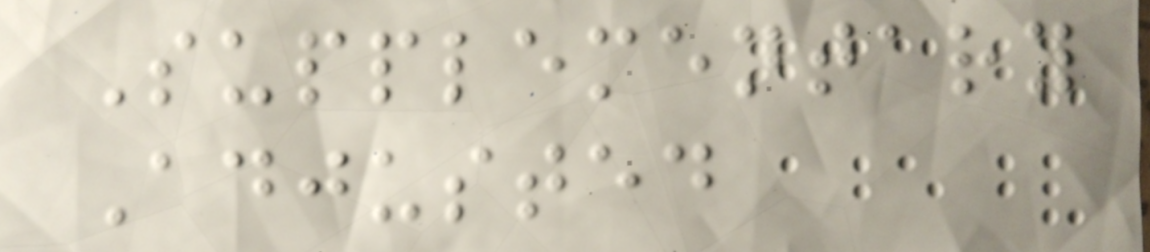Supplementary
Adjusted
